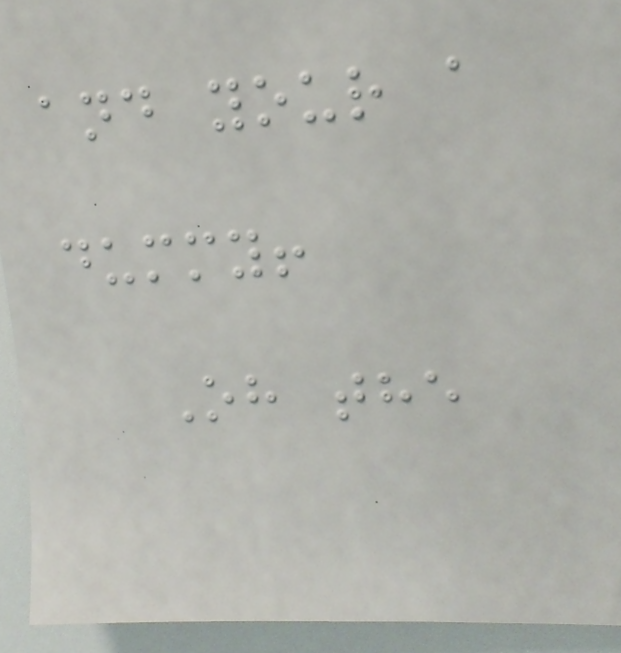and your a
dummy!
Oh the
